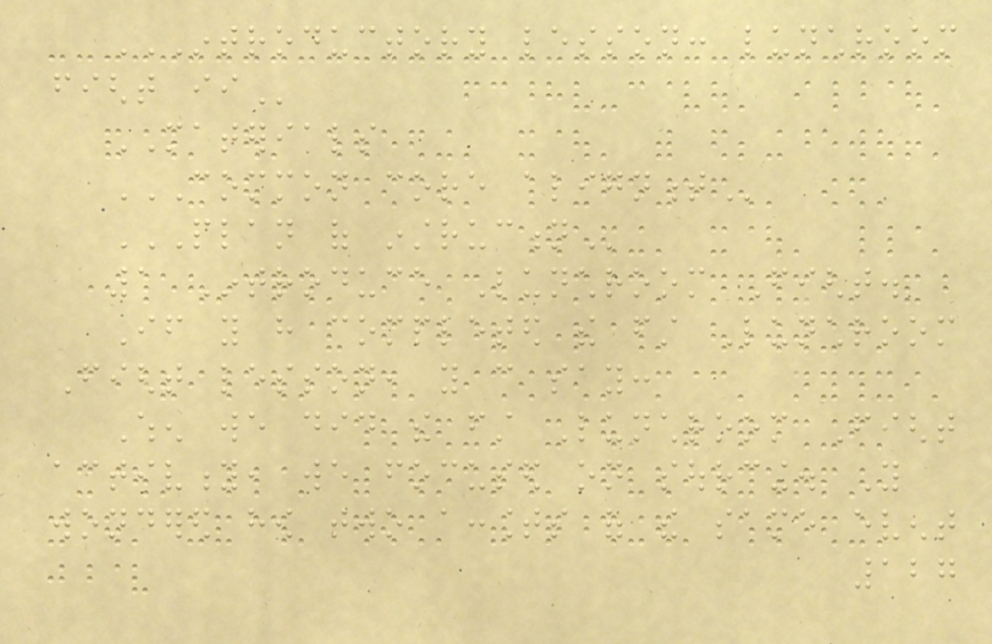INTRODUCTORY LESSON: LUNCHROOM
FIGHT II
MATERIALS
COMMON CORE ALIGNMENT
PLAN OF INSTRUCTION
1 Introduce Lunchroom Fight.
If you have completed the first Lunchroom
Fight lesson, you can say:
When we did the first Lunchroom Fight
activity, we focused on sourcing. You
wondered how two accounts of the same event
127
